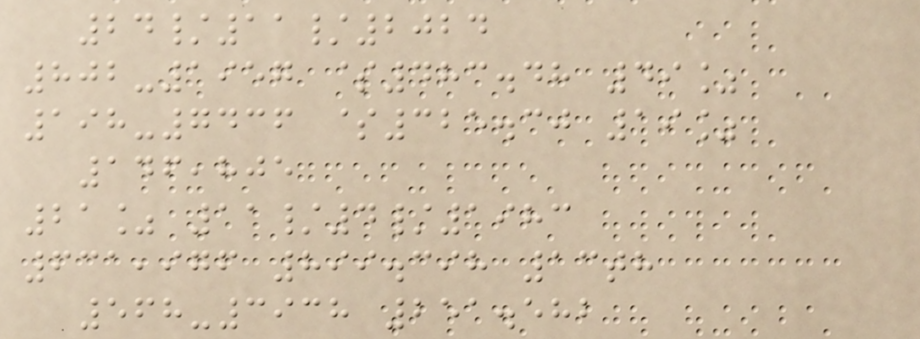24/11/2024
802-1957 $483.48 49%
198-7436 $325.30 19%
146,805
21% 11/4/1983
631,976 899.398 13th
568-3938 251.582
